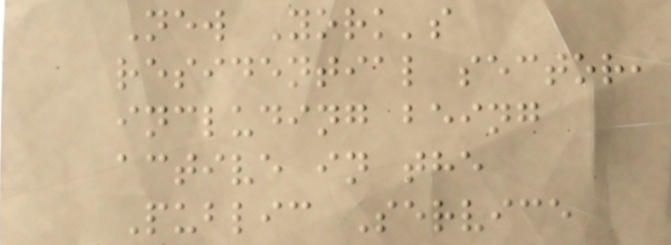New York's
residential sector,
including being
active in the
Public Service
